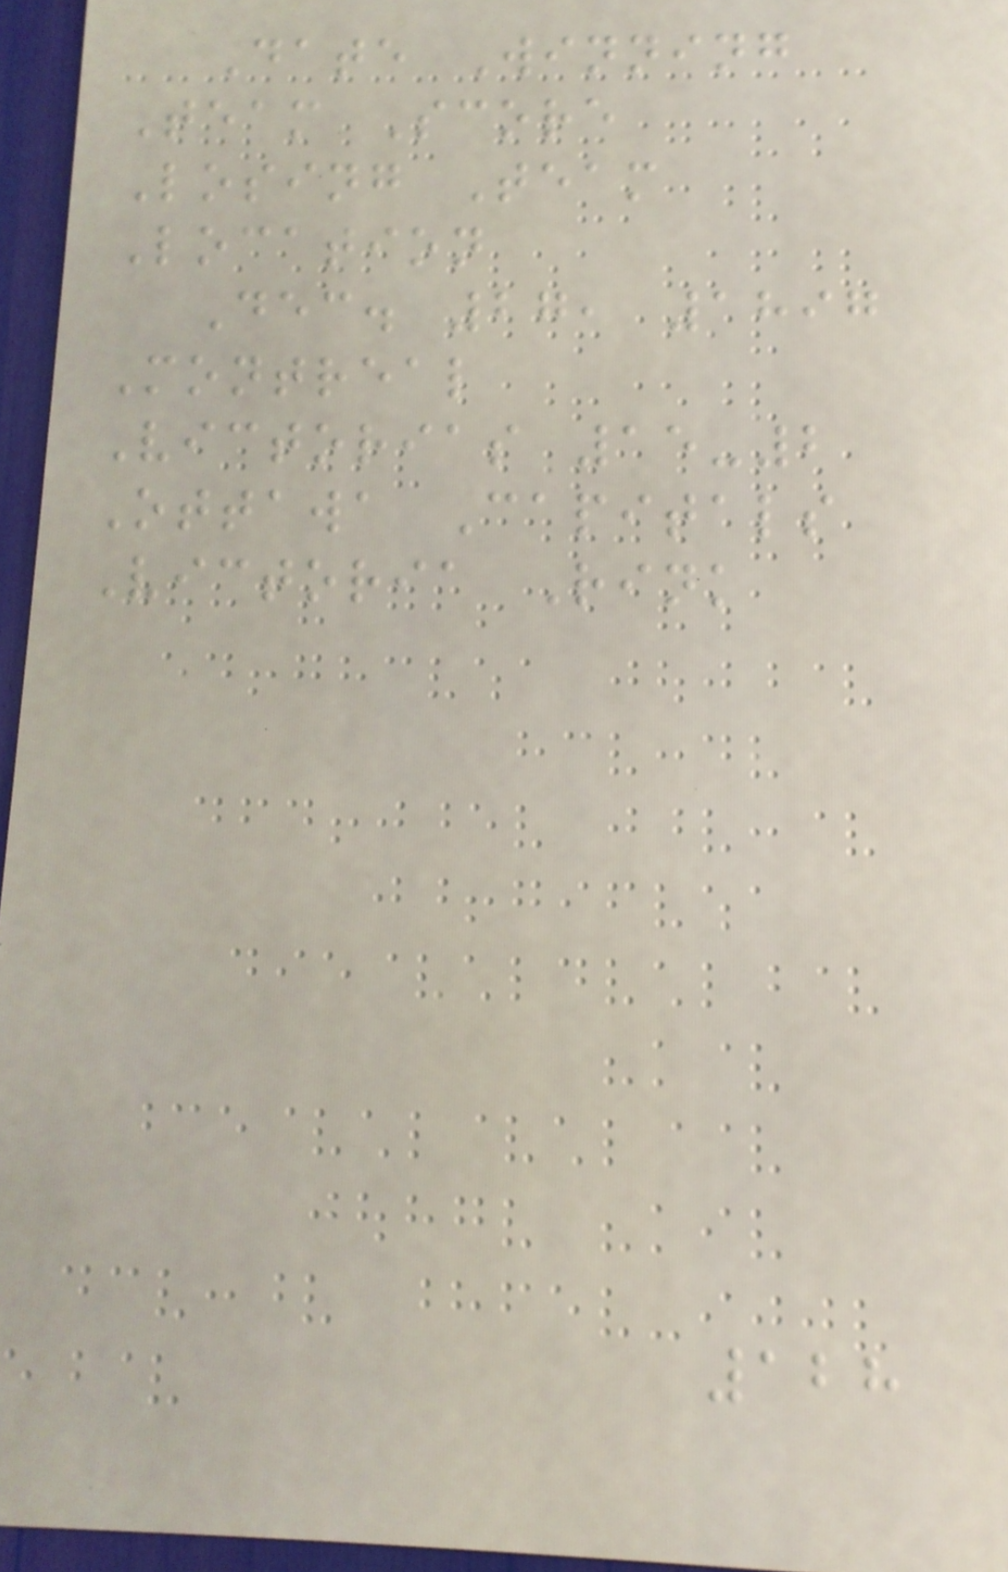Date Winning
Team Score
Losing Team
Location
Dec. 27, 1897
Montreal
Victorias 15-2
Ottawa Capitals
Victoria Rink
128
